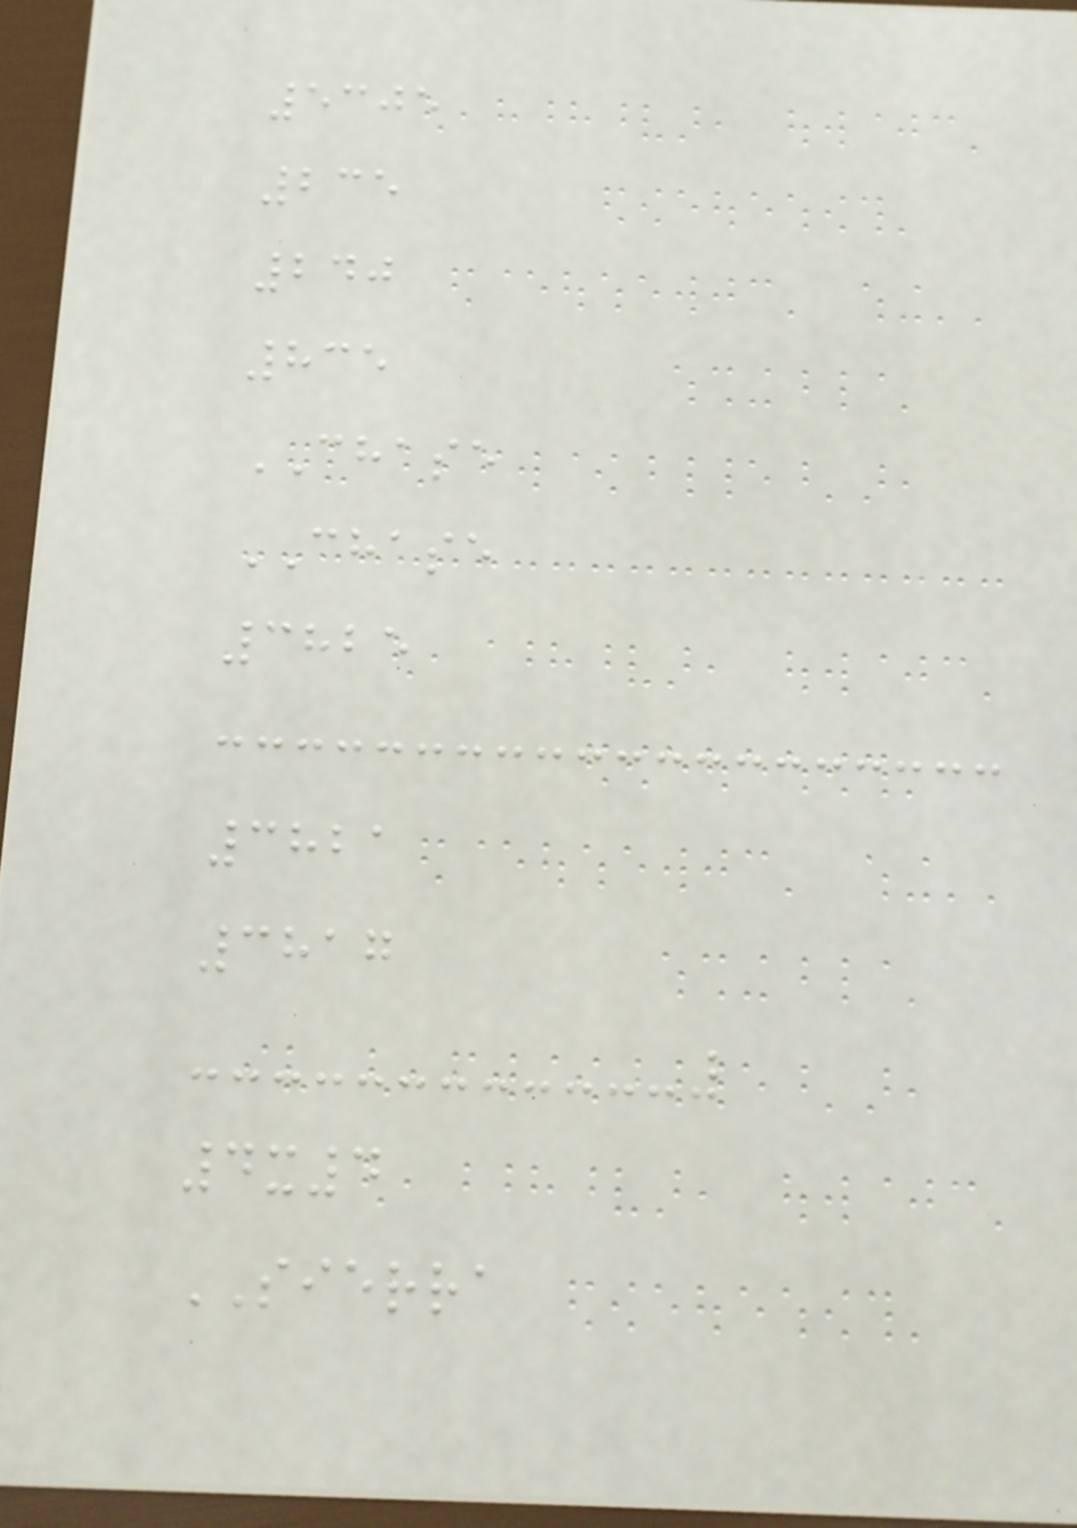5305
235
240
835
CHASE
CHASE
3825
3821
3817
4x4
SIERRA
